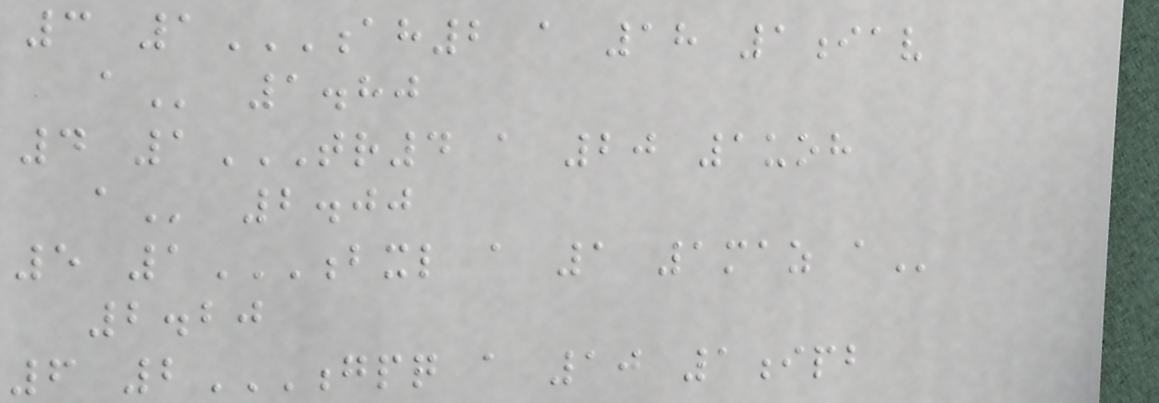3 1AH2 A 18 1IAV
A 1.80
4 1TR4 A 20 1UOH
A 2.00
5 1BXL A 1 1MAZ A
2.20
6 2GPQ A 10 1IPB
